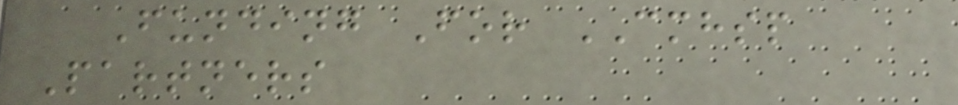Funding For CMHSP
Partners
